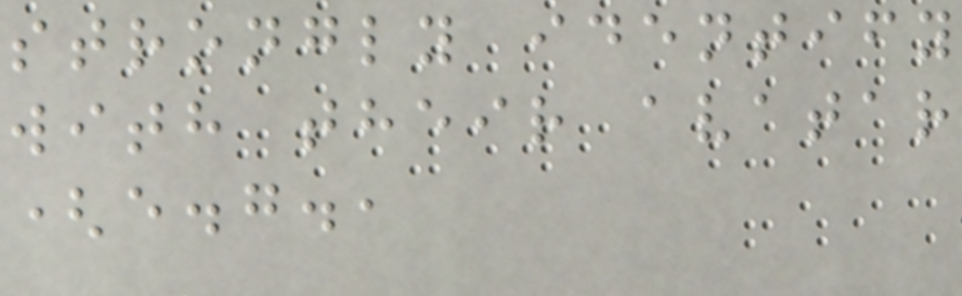strongly identify
with their avatar
(e.g.,
